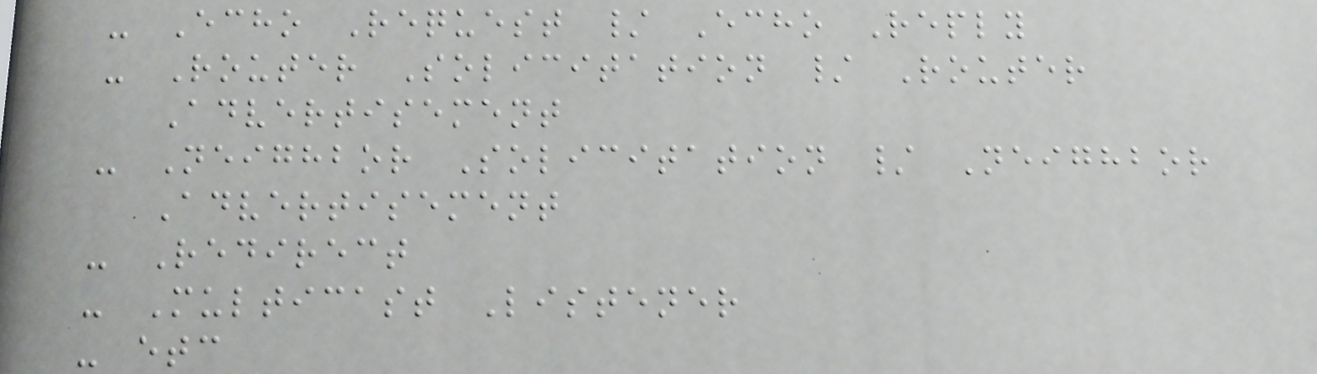- Echo Request / Echo Reply
- Router Solicitation / Router
Advertisement
- Neighbor Solicitation / Neighbor
Advertisement
- Redirect
- Multicast Listener
- etc
